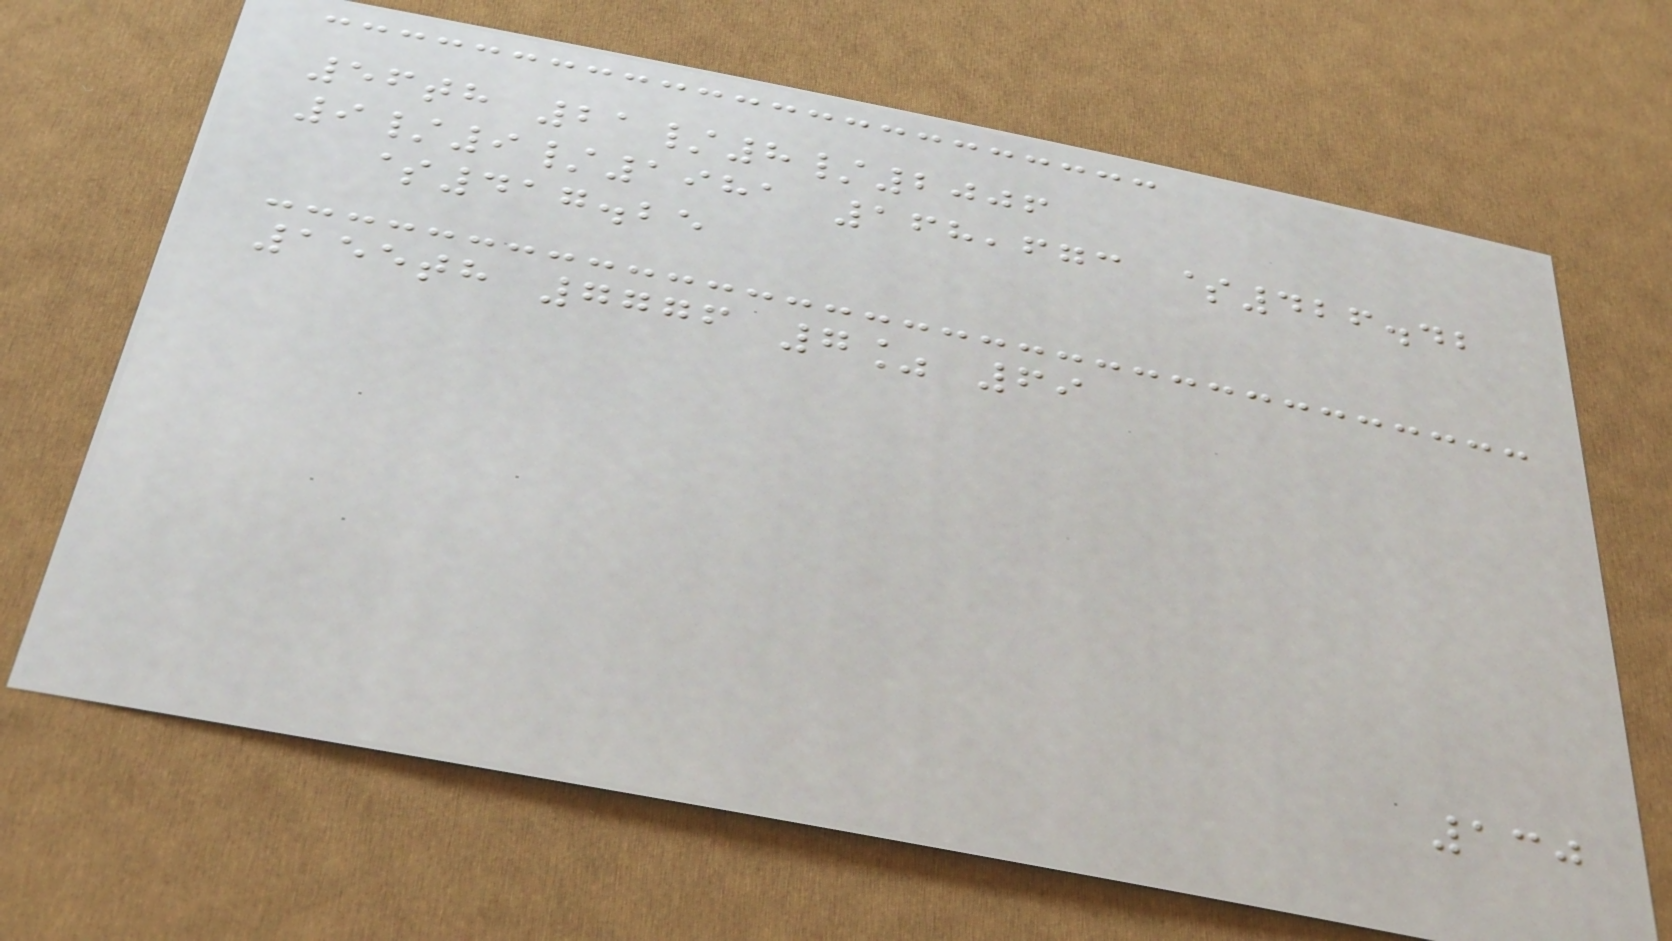56th 21/8/2006
9/9/1981 168,673 $426.42
$417.25
155th 7776 7% 69
130
